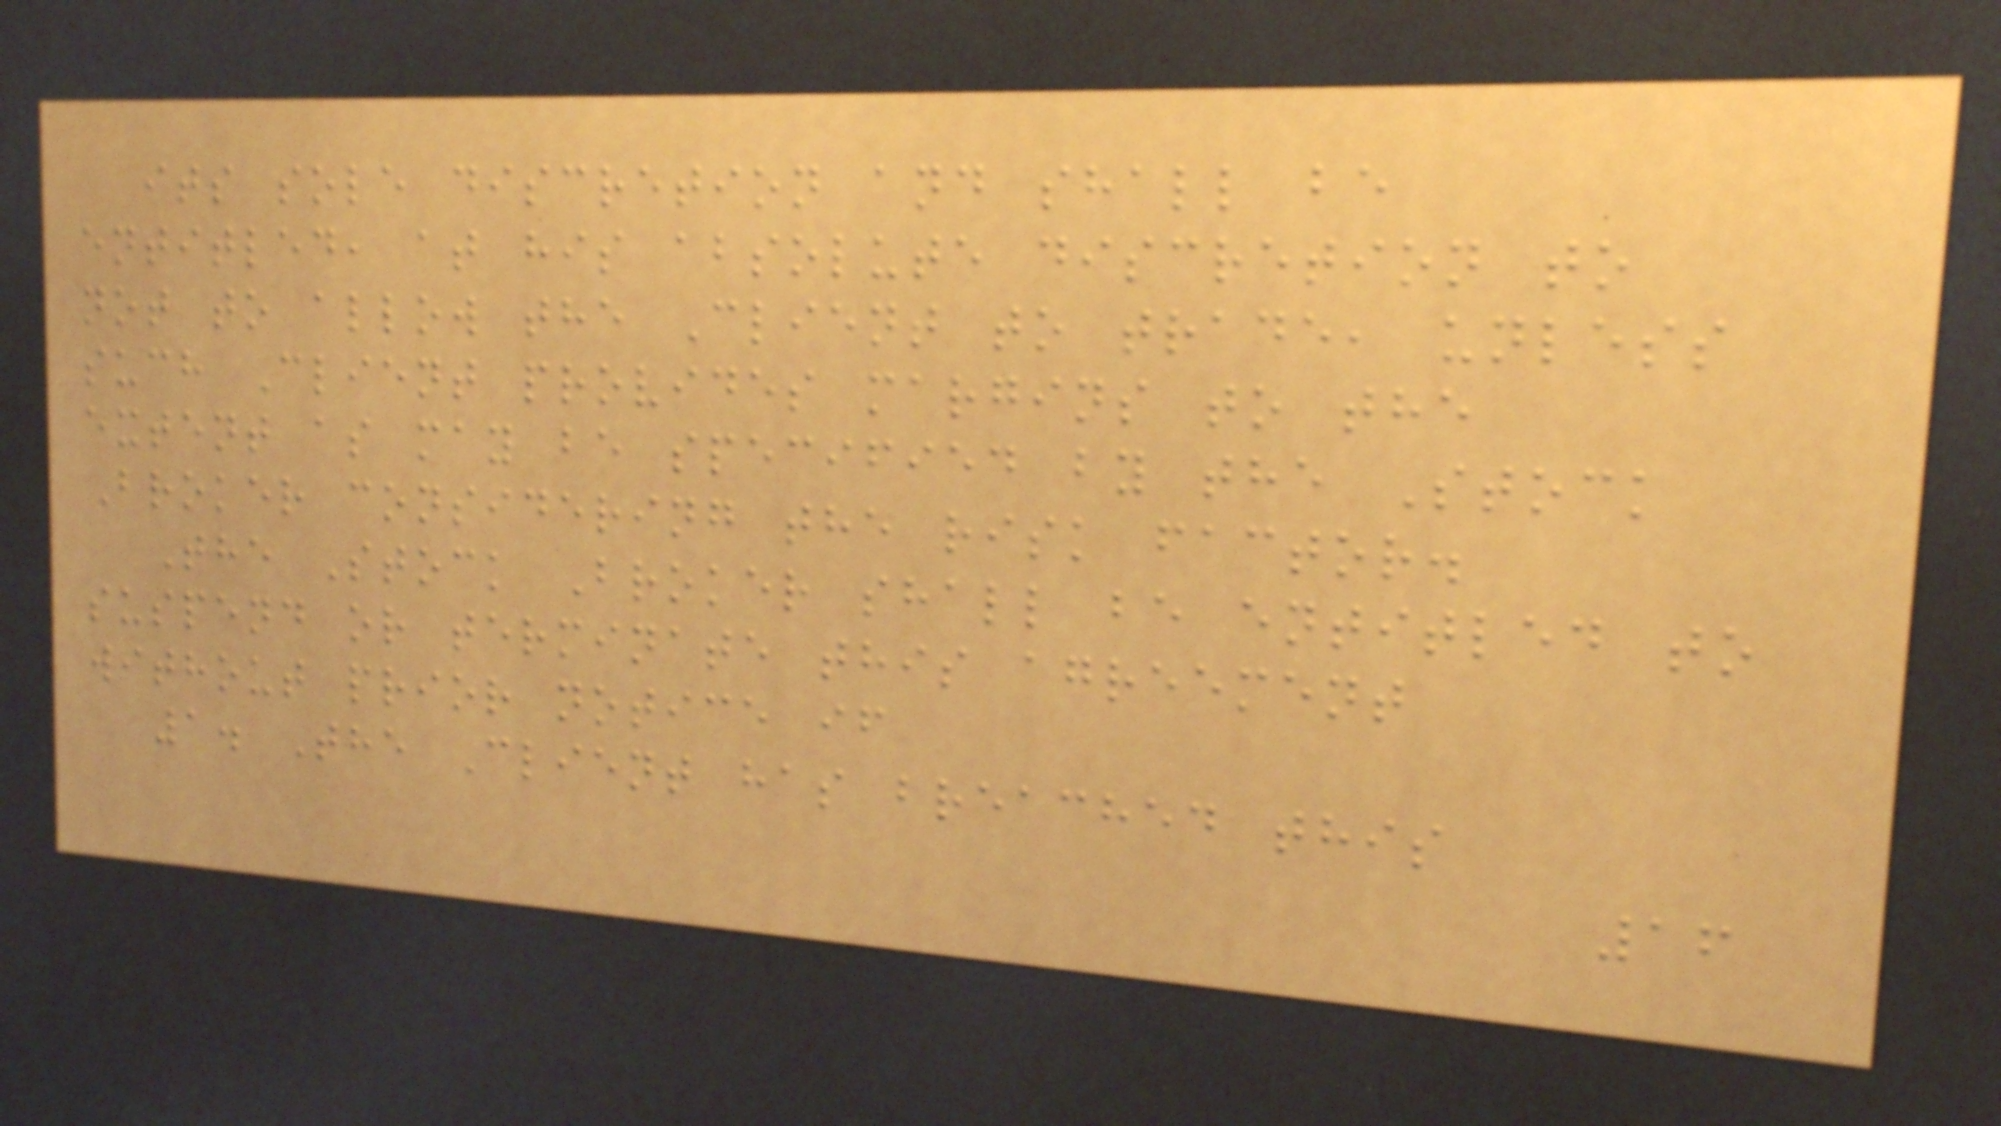its sole discretion and shall be
entitled, at his absolute discretion to
not to allow the Client to trade, unless
such Client provides margins to the
extent as may be specified by the Stock
Broker considering the risk factor.
The Stock Broker shall be entitled to
suspend or terminate this agreement
without prior notice if
1. The Client has breached this
16
